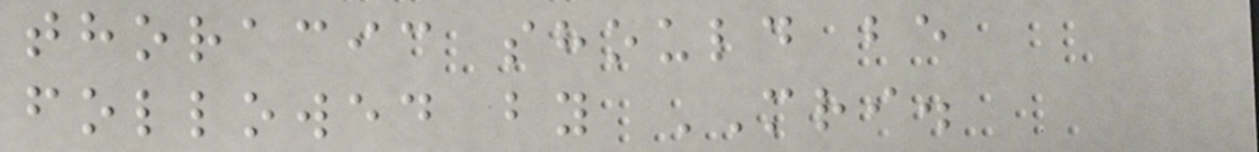thoracic should be
followed by MRI.
